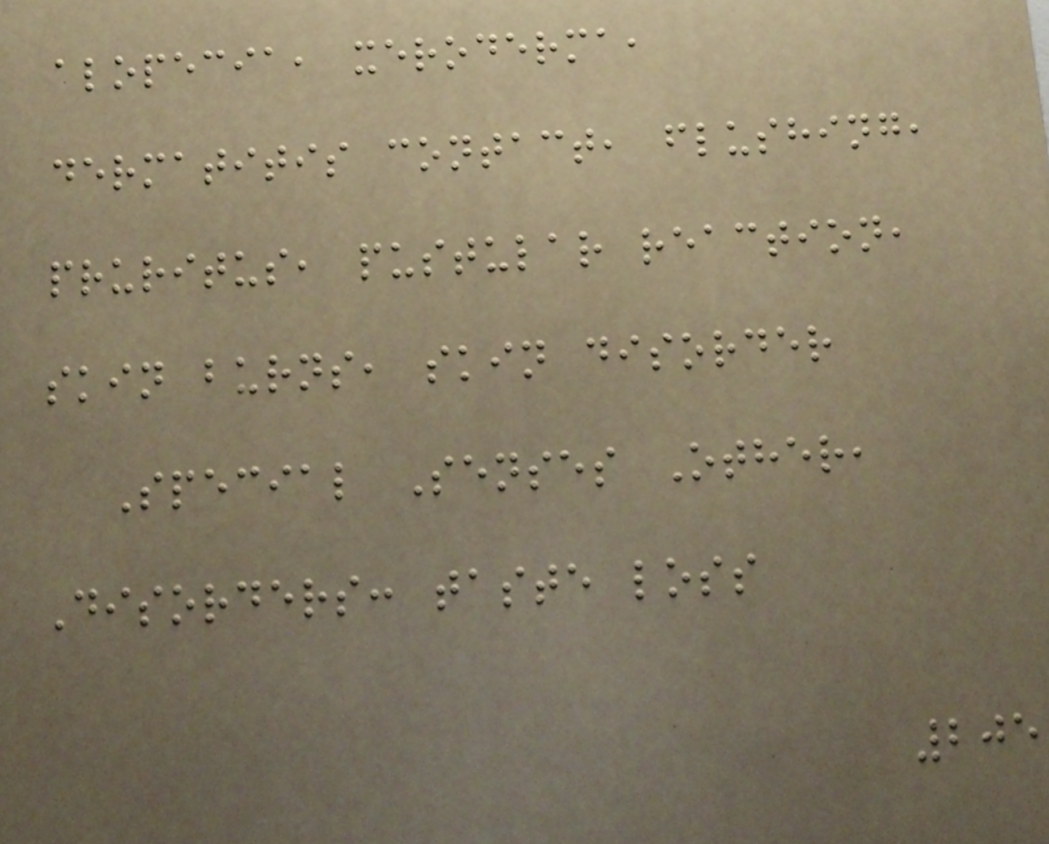alopecia, xeroderma,
dermatitis contact, flushing,
pruritus, pustular reaction,
skin burns, skin disorder
Special Senses Other,
Disorders: taste loss
205
